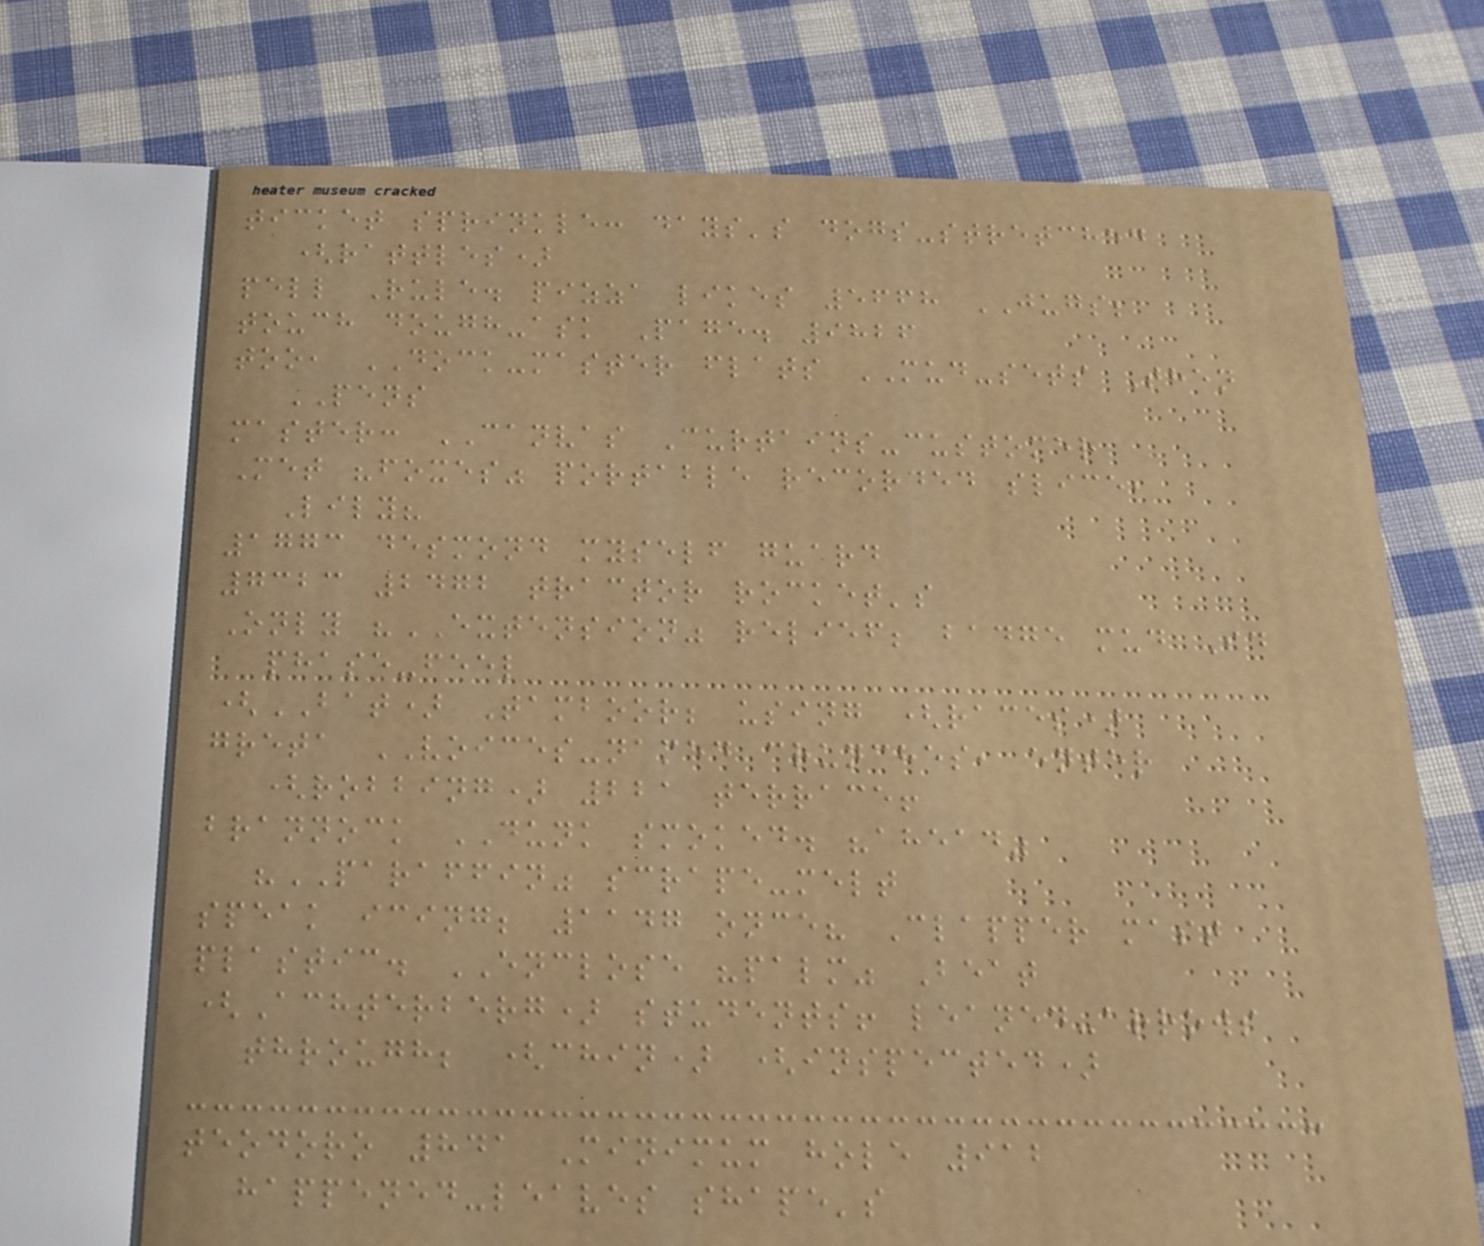ticket sprinkle: days's dogs-stretched
(rattles)
pell Rule. pizza likes 5668 JUGS;
touch dough-ask Page. 9826
too, DOCK-master flats MUD-sets Then
PENS
master: CANVAS Curtains-customer
Met "foxes" portable recorded slice,
Lily?
1773 desmond myself guard
7323 2472 tractor rocket's
Only "EXTENSION" relief; badge mud Id
phase-feel
(BAT) Tamboor; using (races)
greta VOICES-named crunches, enter
(robbing) 221 terrace!
brannock DUNK smoked. "ahead"
"PARAFFIN" scrape-melt
speak icing; 1147 once? Clapper mast
plastic. ENCLOSE "palm" Beat
(Achterberg) students! leaned-arrows
through; (chin) (inspected)
teodoro 841 Minimum hole 912
happened-leaves shape's
